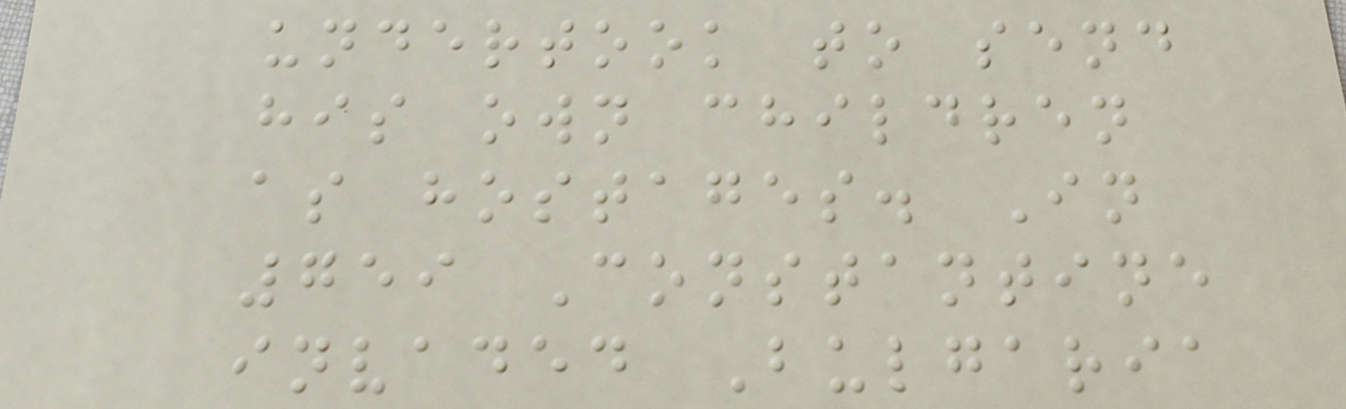undertook to send
his own children
as hostages. In
759 Constantine
invaded Bulgaria
